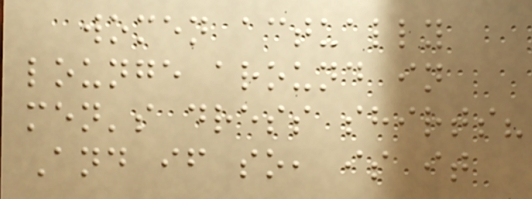women actually
lounge around in
men's dress shirts?
And if so, is it
